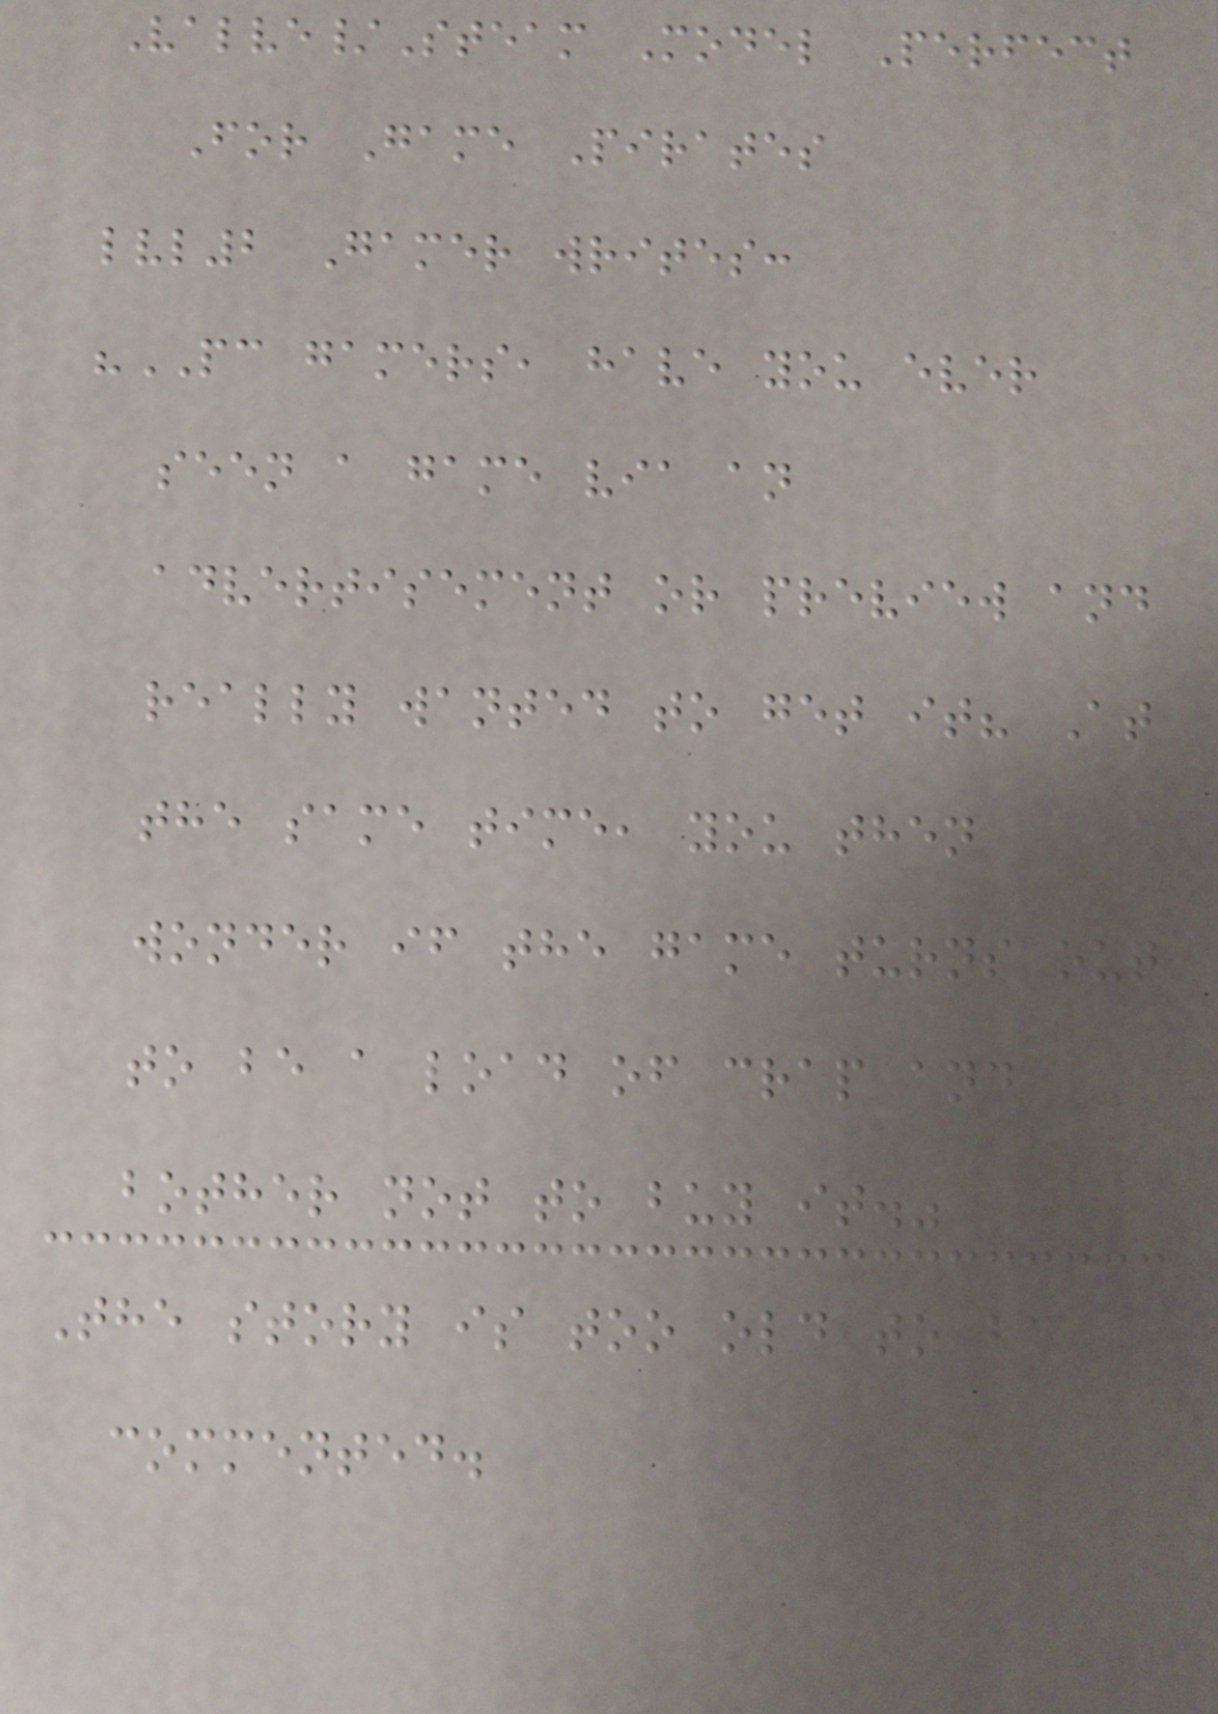Valve/Steam Model Perfect
For Game Pirates
lvl2 Gamer writes:
"PC gamers, have you ever
seen a game via an
advertisement or preview and
really wanted to get it? At
the same time, you then
wonder if the game turns out
to be a load of crap and
bother not to buy it."
The story is too old to be
commented.
